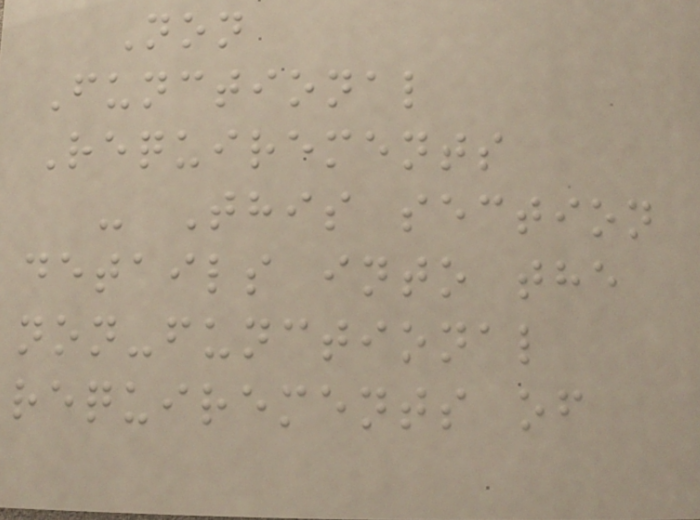Non
Functional
Requirements
- This section
details into the
non-functional
requirements of
